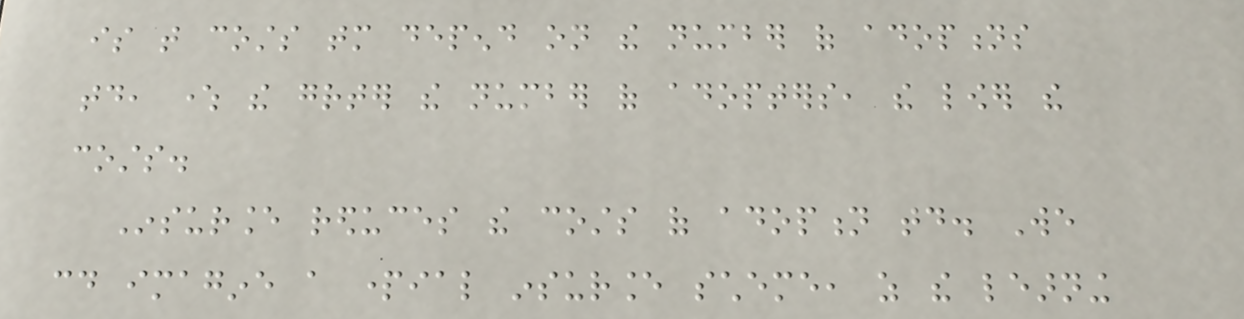is that costs tomorrow depend on the number of adoptions
today, where the greater the number of adopters, the lower the
costs.
Insurance reduces the costs of adoption today. We
could imagine a partial insurance scheme, as the learning
